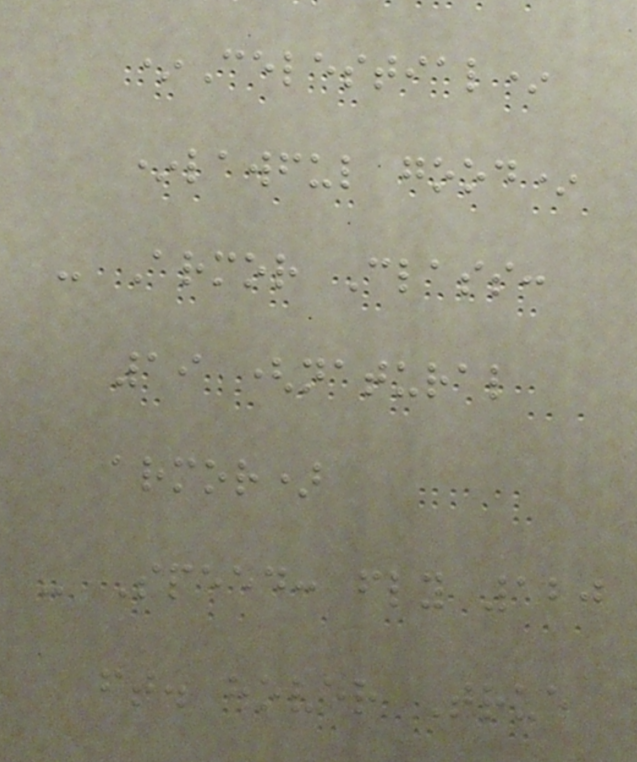*Celestial*
*lawful good*
- Armor Class:
19 (natural
armor)
- Speed: fly 120
ft. hover True
